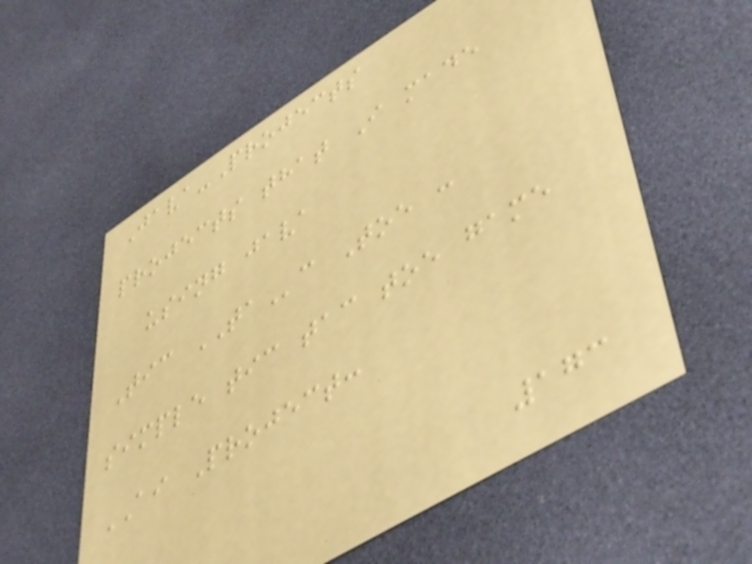Java-Projects
projects that I made
using java
Tic TAc Toe :
simple tic tac toe game
AI Project:
173
